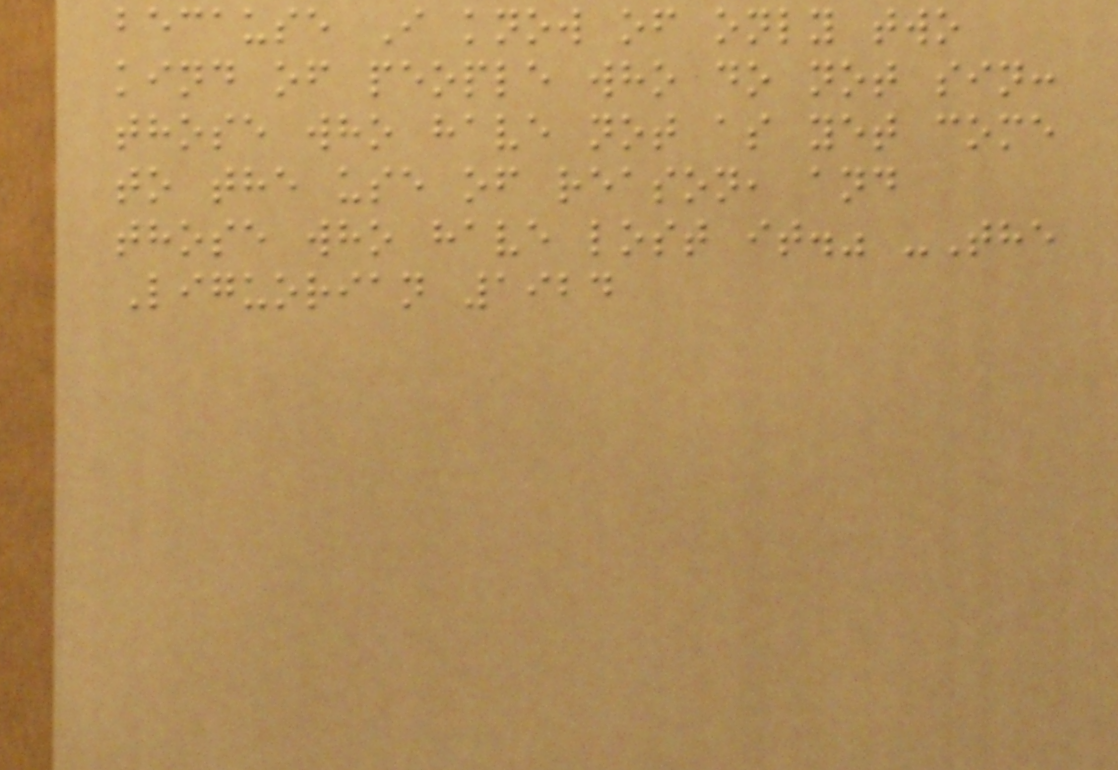because I know of only two
kind of people who do not sin:
those who have not as yet come
to the use of reason, and
those who have lost it." -The
Liguorian 1924
